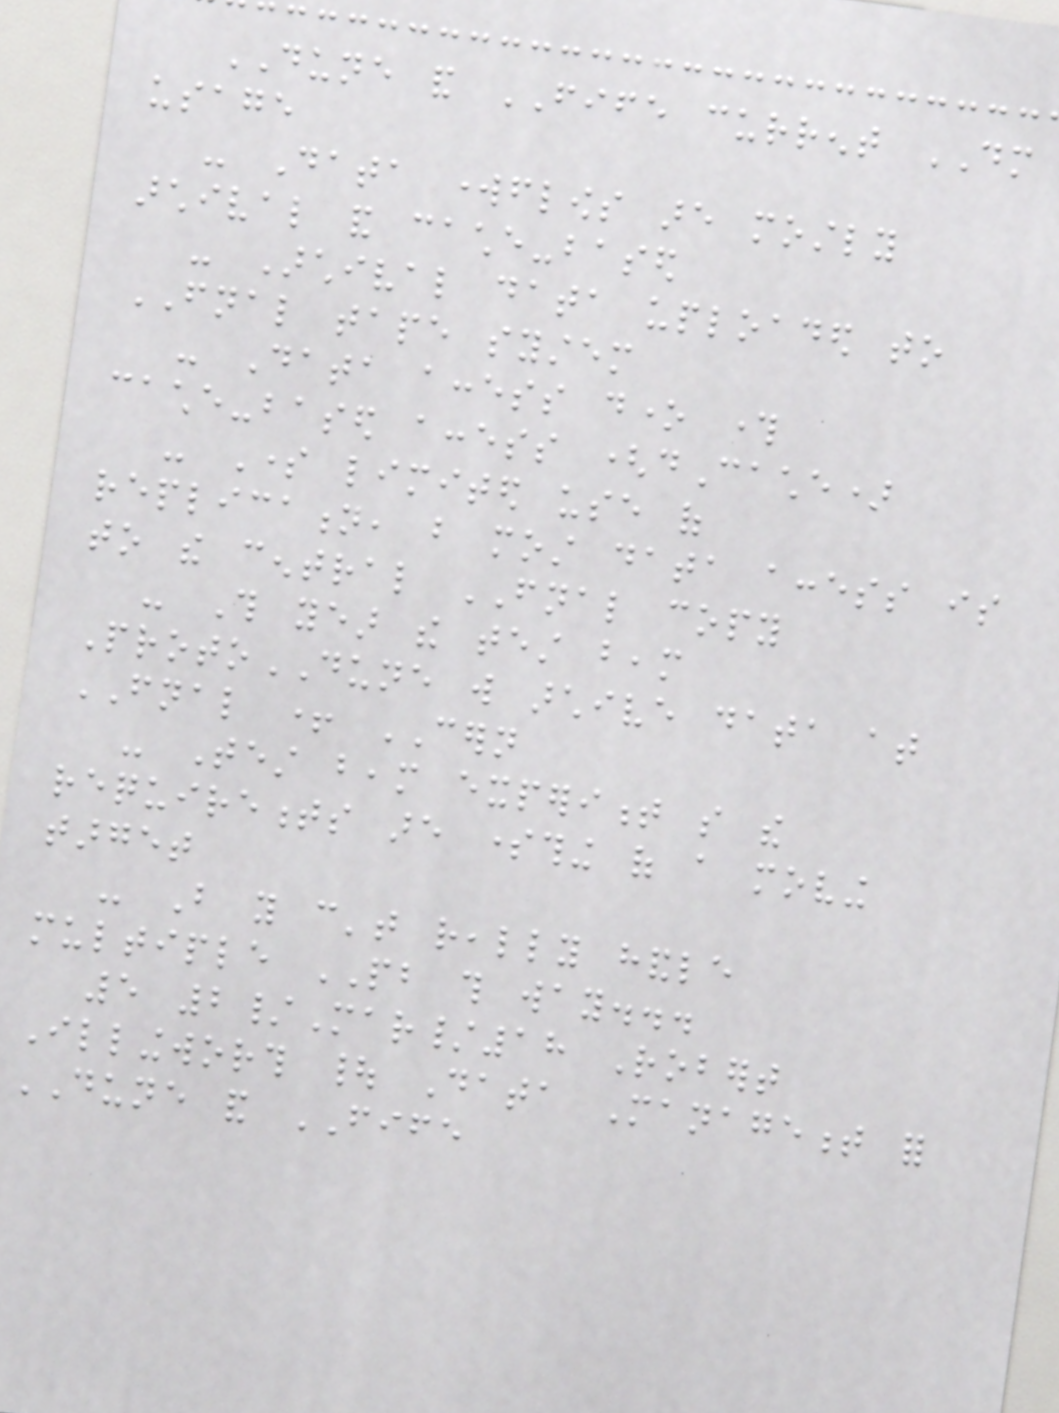DUNE and FIFE current DM
usage
- Data workflows are mostly
archival and cache-based
- Archival data uploaded to
FNAL tape system
- Data access done through
cache-based access (dCache)
- Some limited use of
replication, but most data access is
to the central FNAL copy
- This year the test beam
ProtoDUNE will archive data at
FNAL + CERN
- Test beam experiment so the
requirements are something of a moving
target
- But you can't really handle
multiple PB this way...
5 2/Mar/18 Robert
Illingworth | Data Management for
DUNE and FIFE
